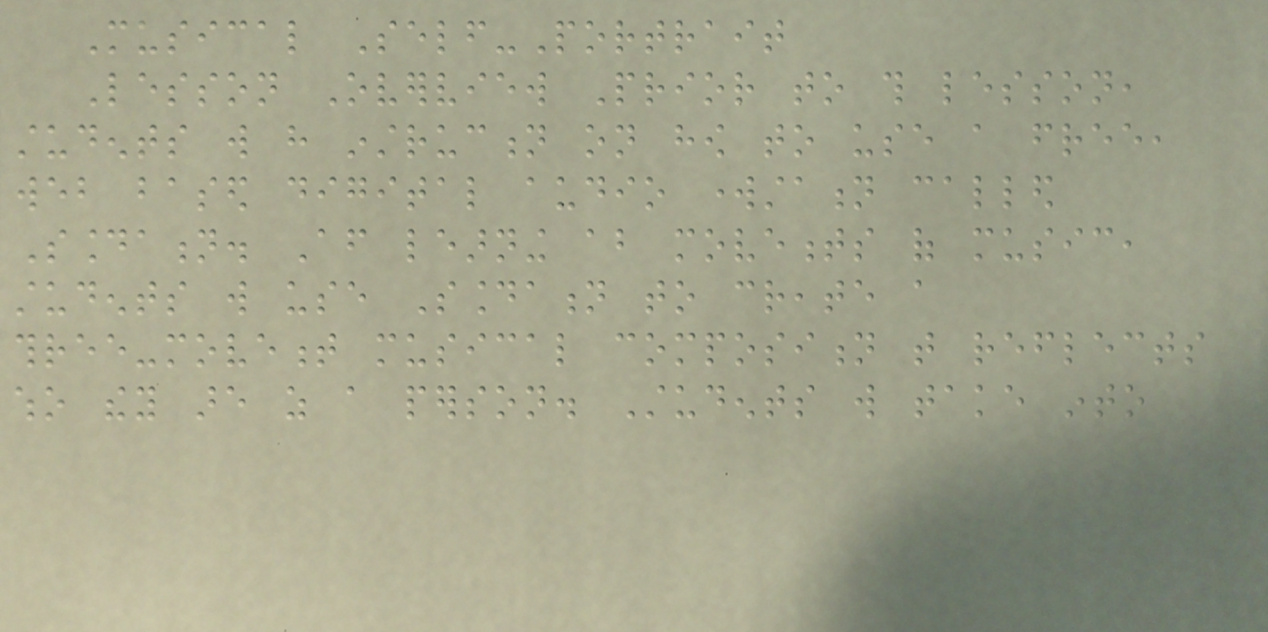Musical Self-Portrait
Lesson Overview Prior to this lesson,
students will have instruction on how to use a free,
web based digital audio workstation called
Soundation. After learning about movements of music,
students will use Soundation to create a
three-movement musical composition that reflects
who they are as a person. Students will take into
